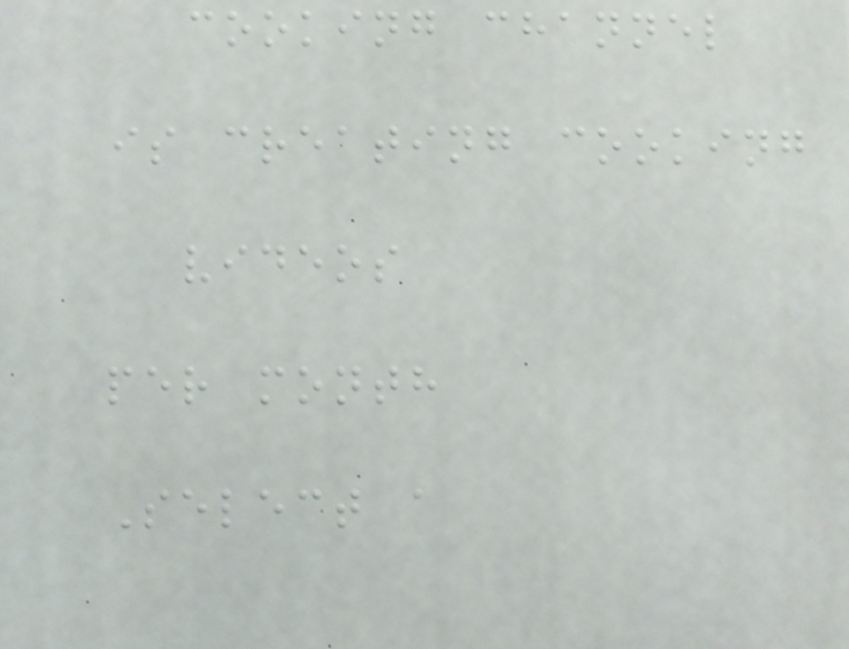cooking channel
is creating cooking
videos
per month
Select a
